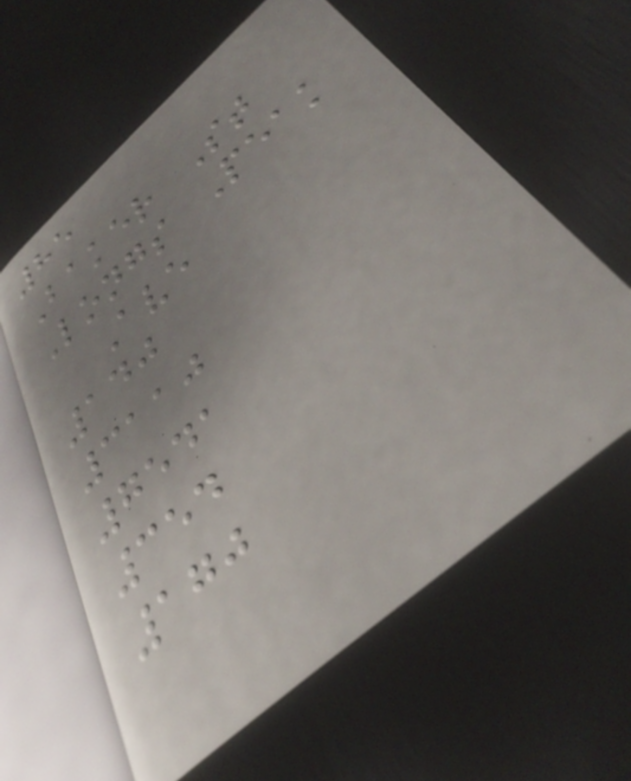85
Baker St
Longs Peak
Ave
140
3110
7541
354
170
